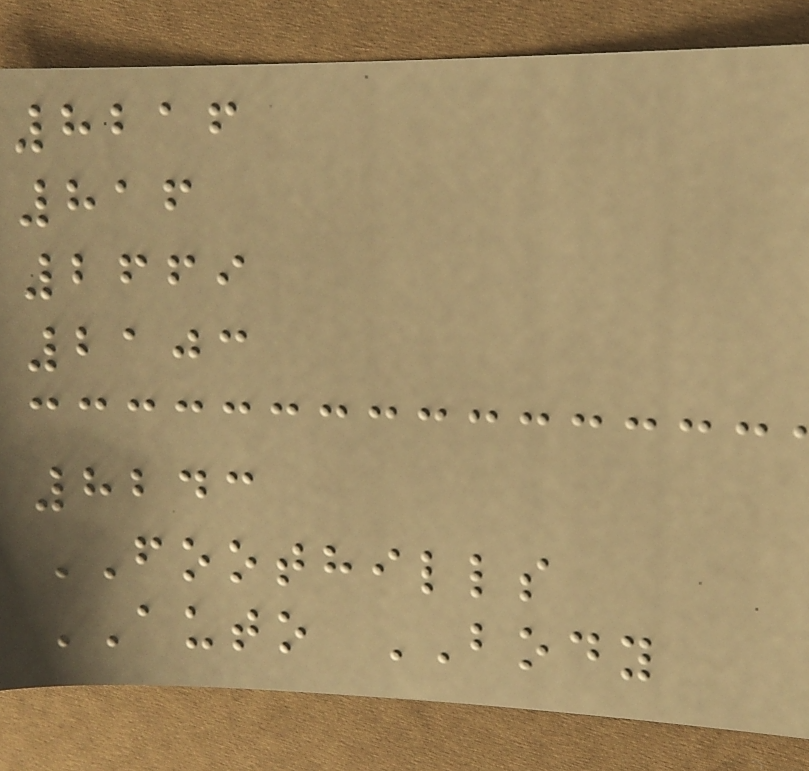8216
816
2669
2103
8243
FOOTHILLS
AUTO BODY
